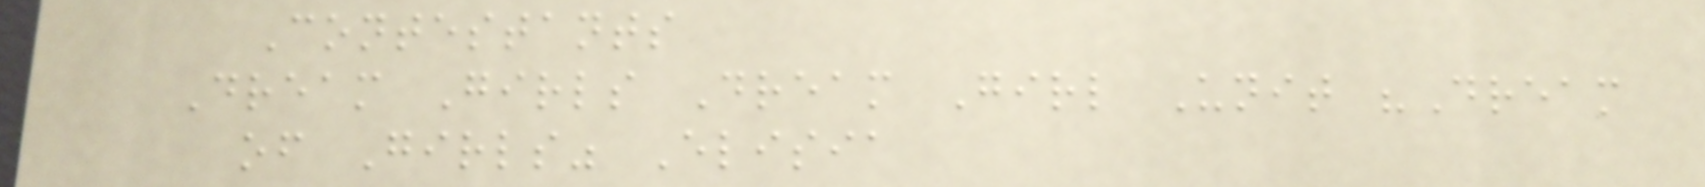Contestants
Dream Girls Dream Girl Unit "Dream
of Girls" Elisia
